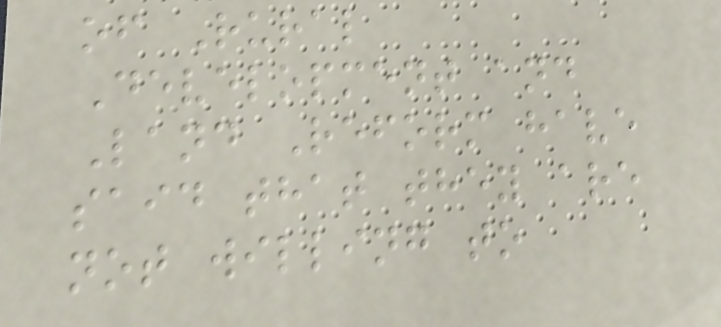of Rural
Development and
Land Reform have
said that they are
not willing to
